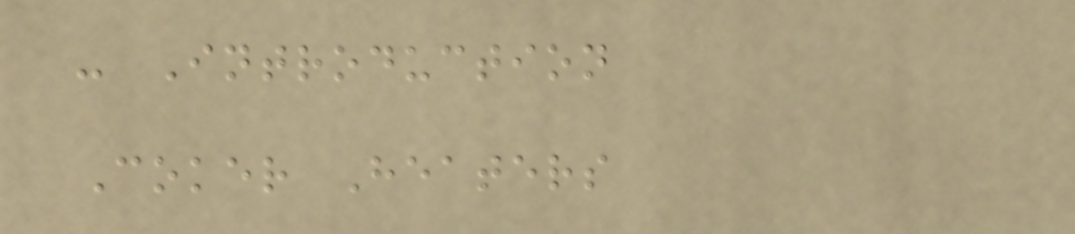- Introduction
Coker Heaters
